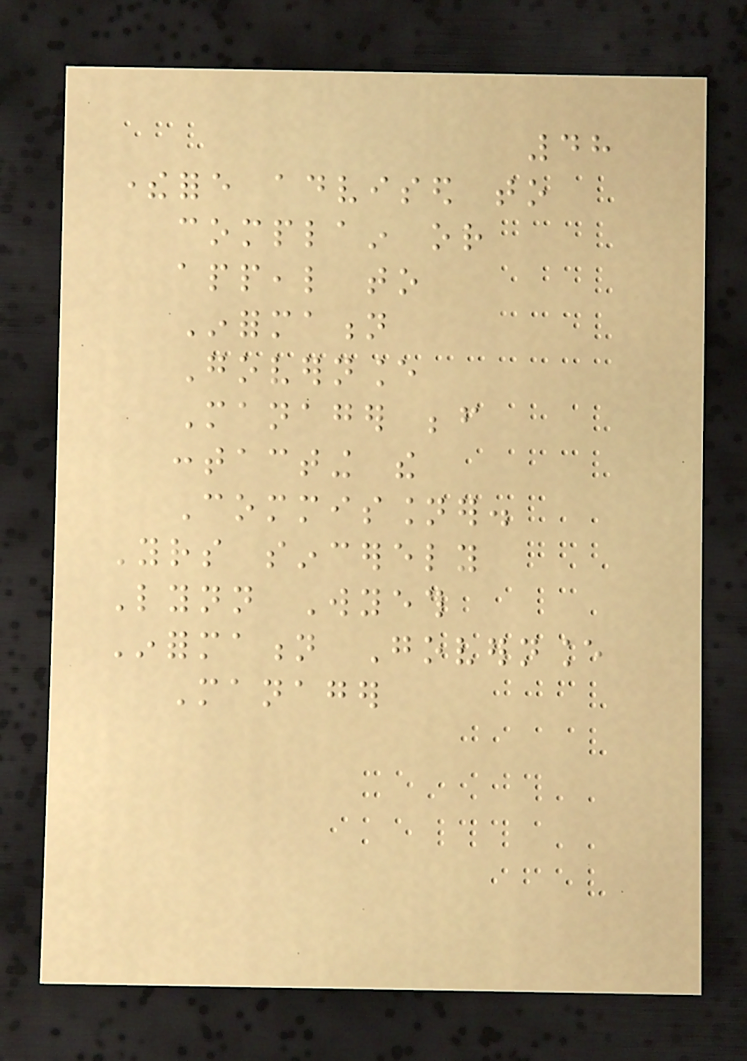48
therefore advised to
complain or
appeal to
Information
Governance
Manager before
contacting the
Commissioner.
Yours sincerely
Lynn Wyeth
Information Governance
Manager
